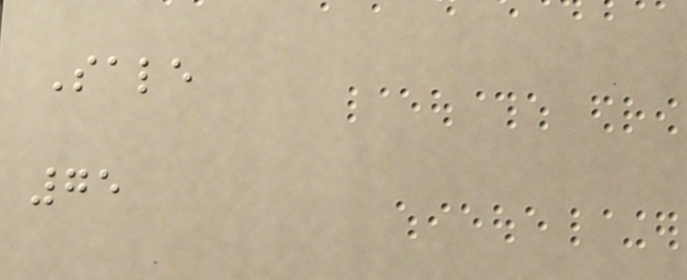Sale
75
